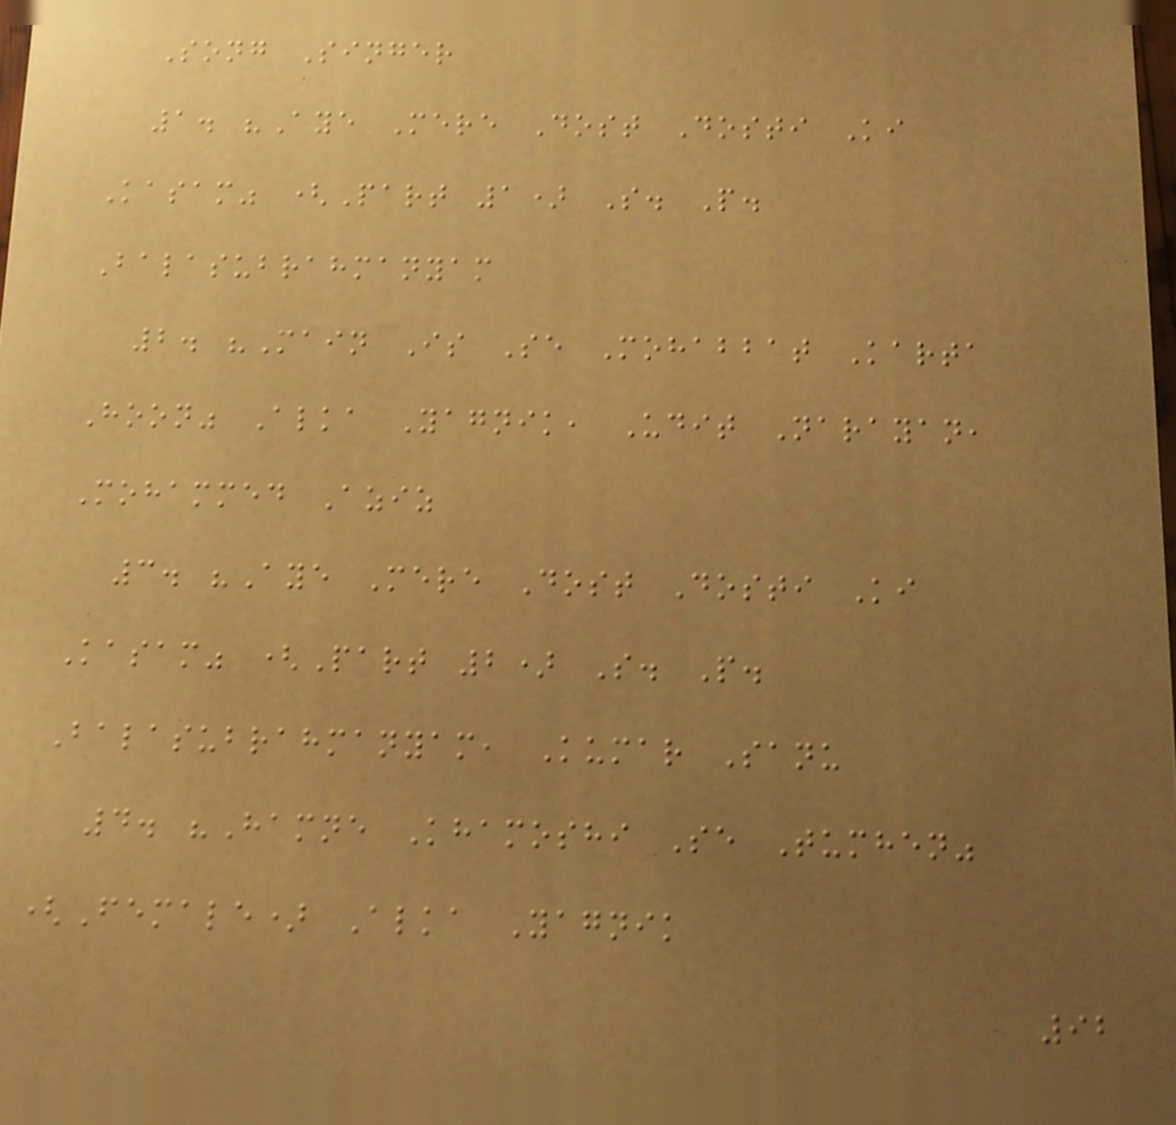Song Singer
1. "Aye Mere Dost Dosti Ki
Kasam" (Part 1) S. P.
Balasubrahmanyam
2. "Main Is Se Mohabbat Karta
Hoon" Alka Yagnik, Udit Narayan,
Mohammed Aziz
3. "Aye Mere Dost Dosti Ki
Kasam" (Part 2) S. P.
Balasubrahmanyam, Kumar Sanu
4. "Hamne Khamoshi Se Tumhen"
(Female) Alka Yagnik
92
